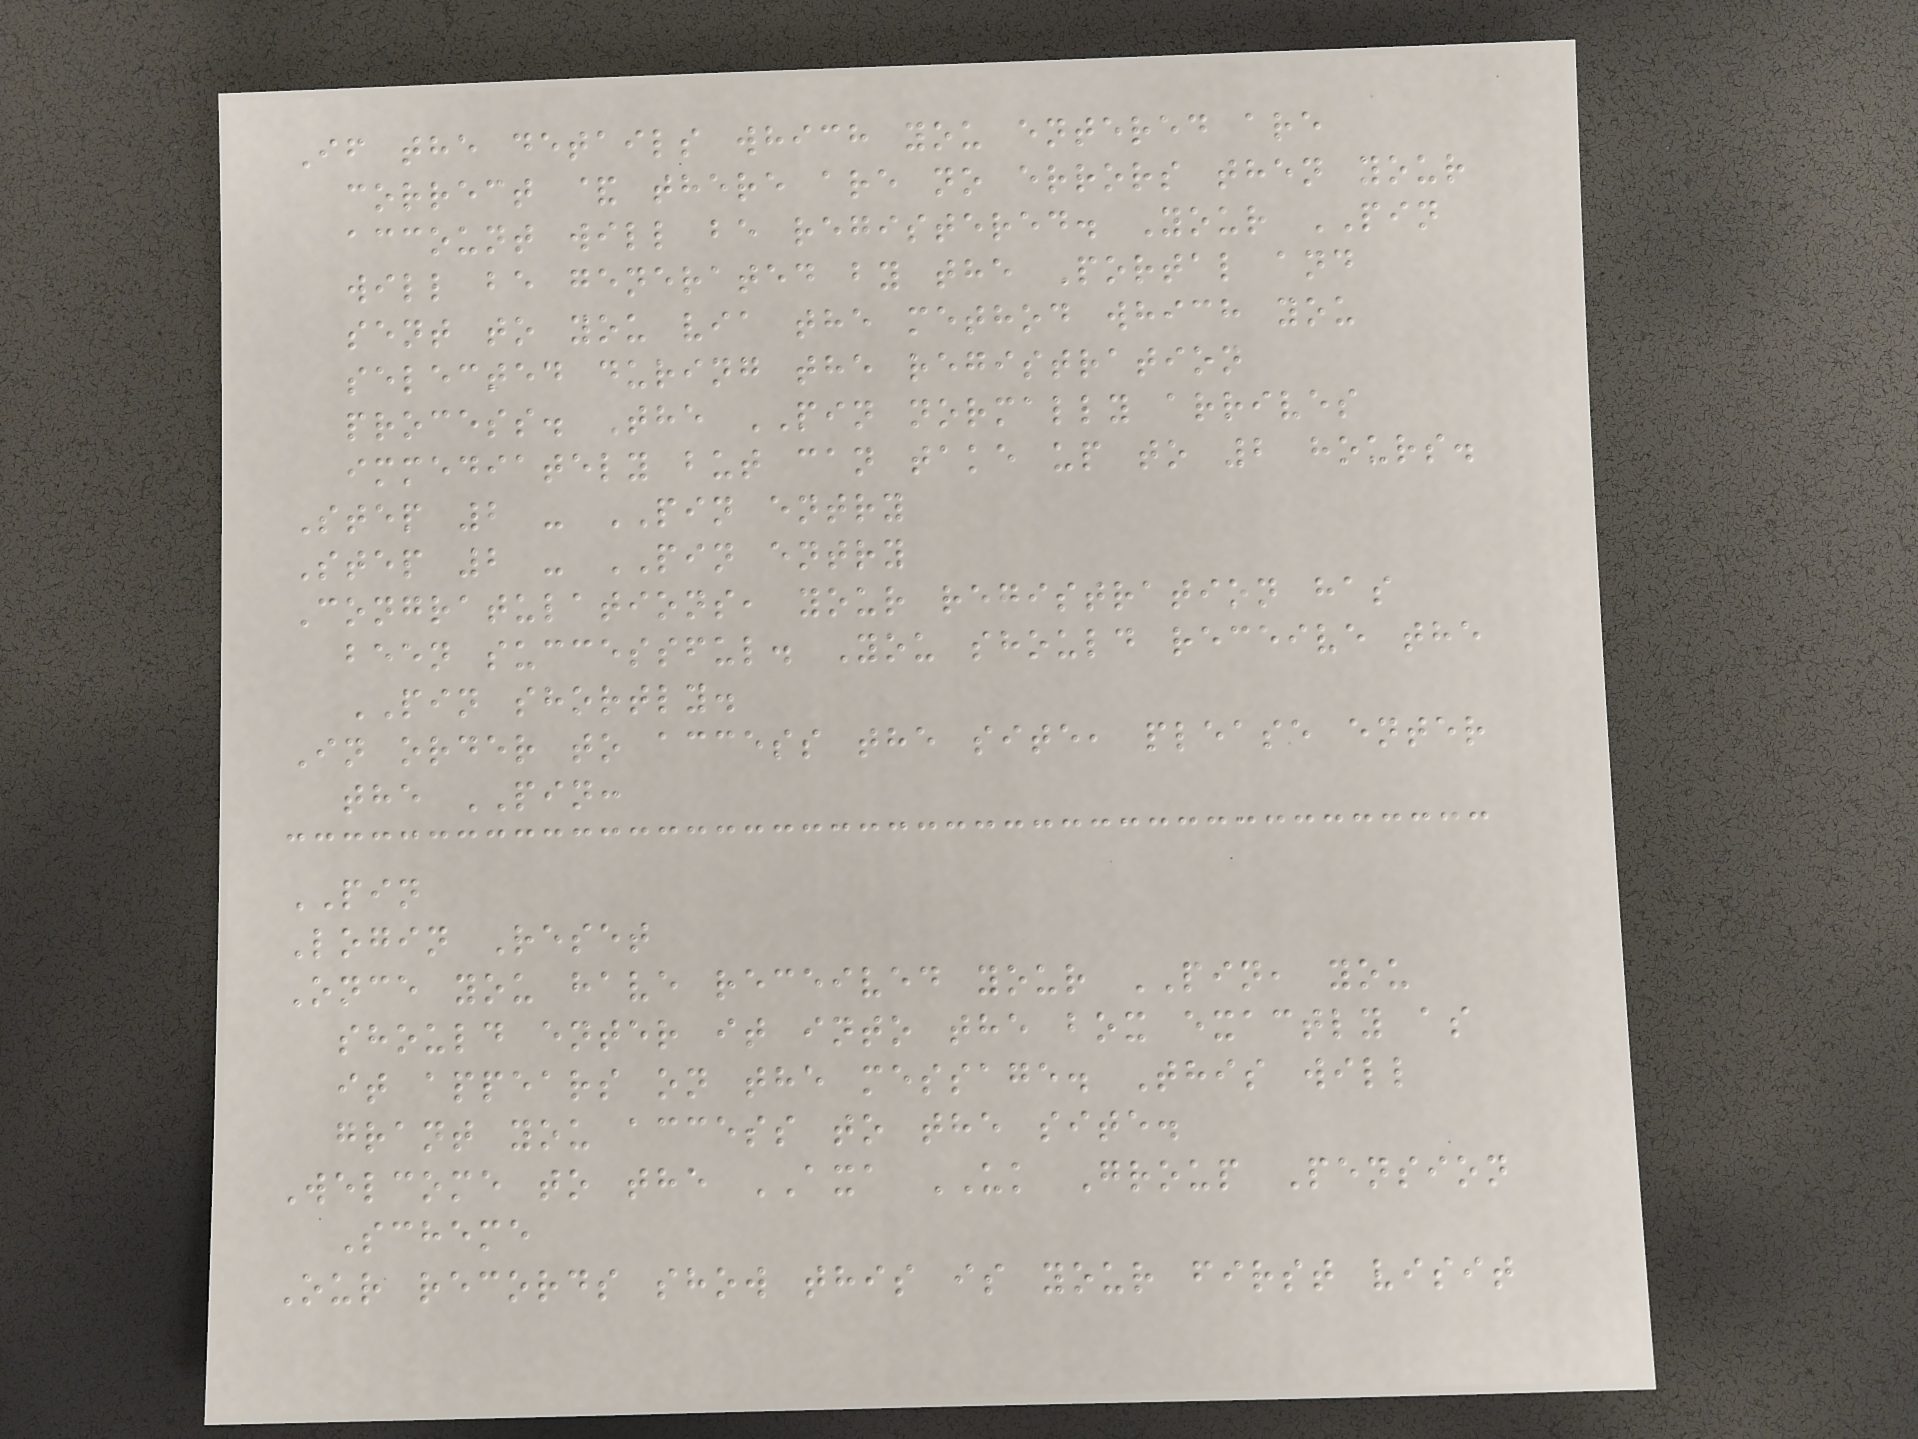If the details which you entered are
correct & there are no errors then your
account will be registered. Your PIN
will be generated by the Portal and
sent to you via the method which you
selected during the registration
process. The PIN normally arrives
immediately but can take up to 2 hours.
Step 2 - PIN entry
Step 2 - PIN entry
Congratulations, your registration has
been successful. You should receive the
PIN shortly.
In order to access the site, please enter
the PIN:
PIN
Login Reset
Once you have received your PIN, you
should enter it into the box exactly as
it appears on the message. This will
grant you access to the site.
Welcome to the AXA UK Group Pension
Scheme
Our records show this is your first visit
